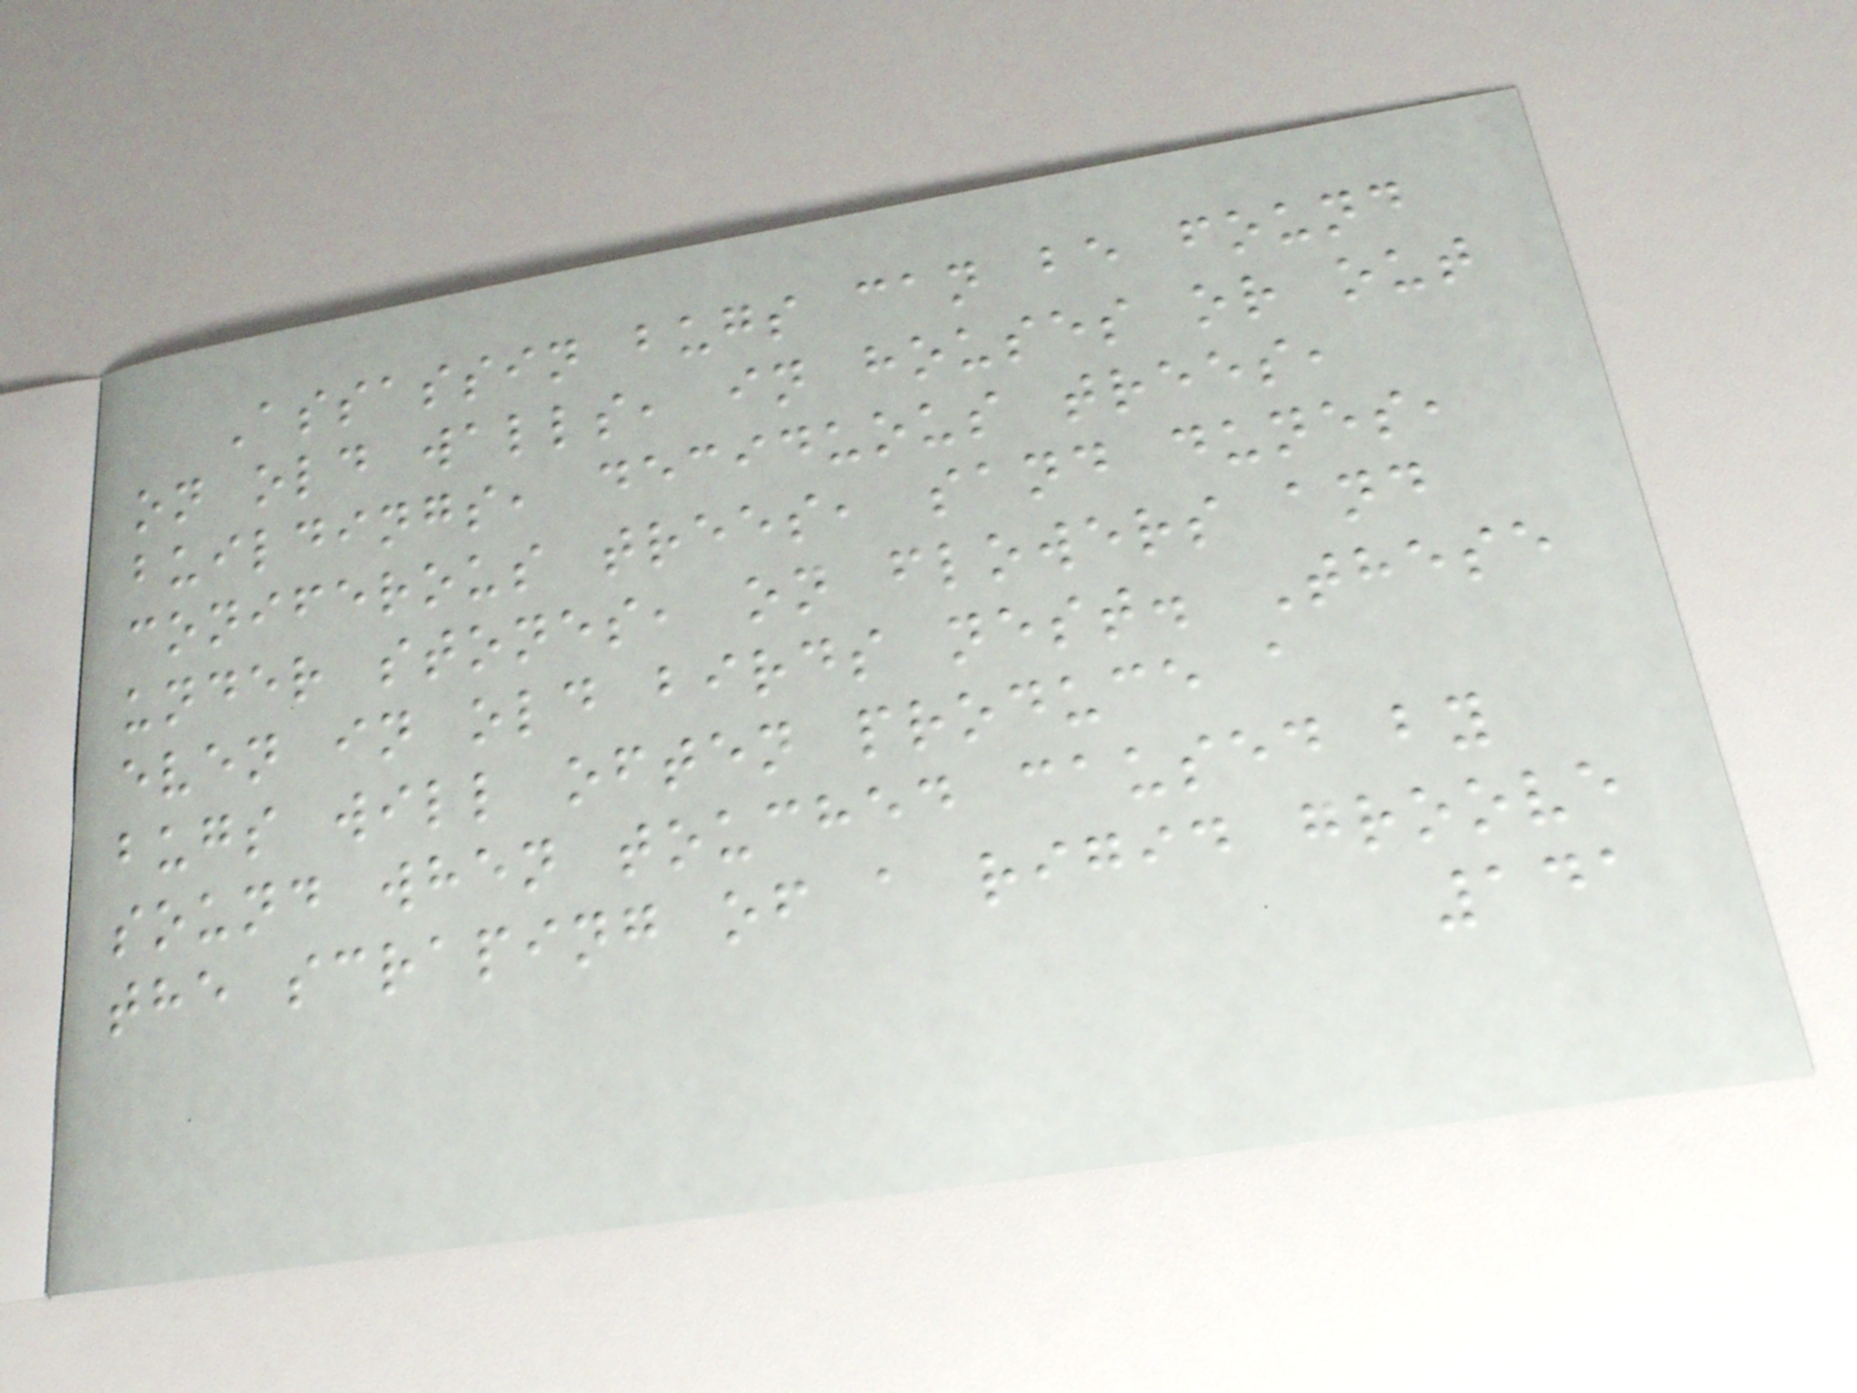Assassin bugs can be found
on old walls, in houses or out
buildings, deciduous trees,
coniferous trees, sand dunes,
under stones, on flowers and
even in old birds nest. These
bugs will often produce a
sound when touched caused by
the scraping of a rigid groove
141
